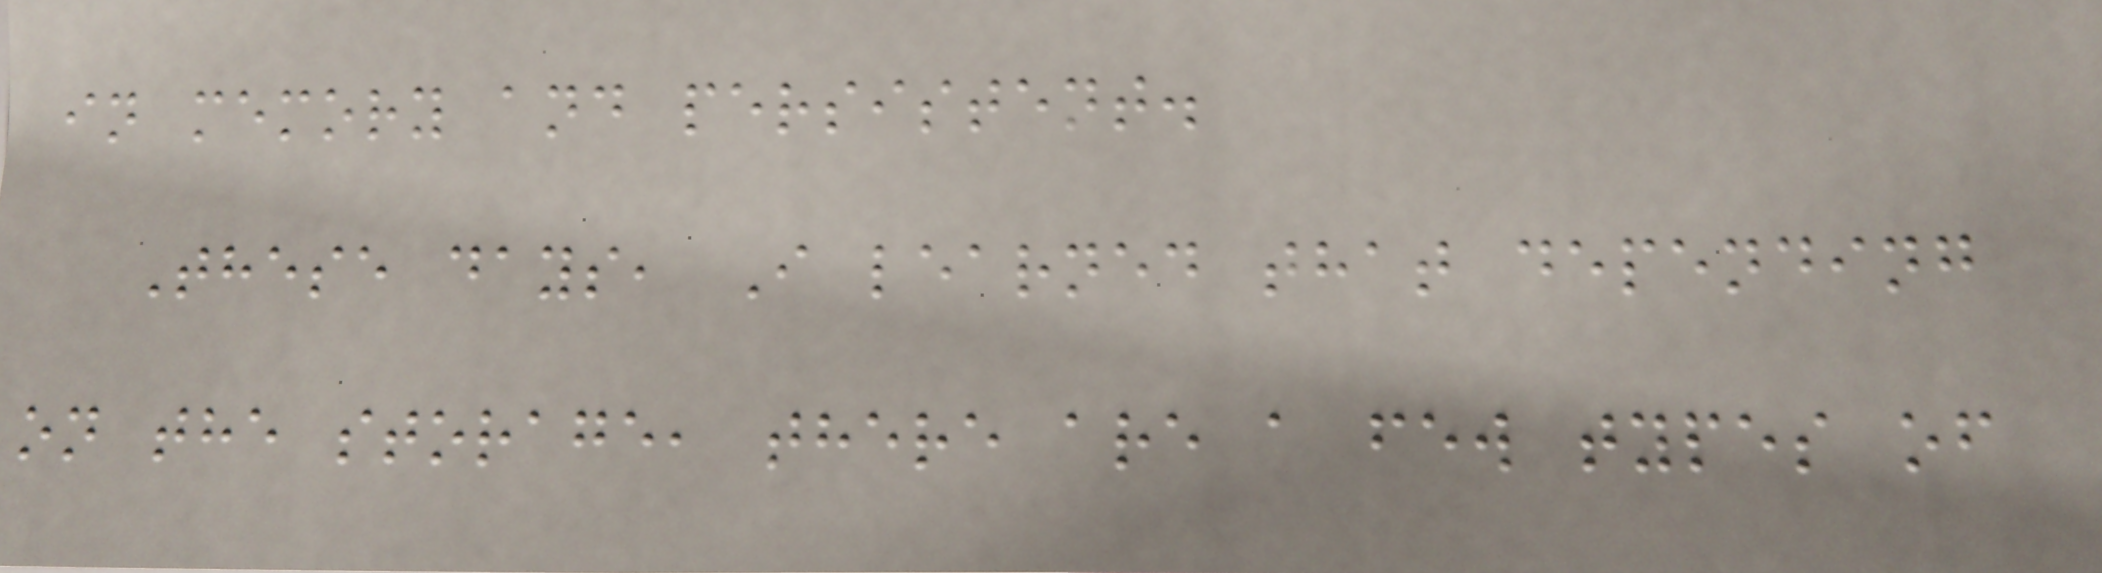in memory and persistent.
These days, I learned that depending
on the storage, there are a few types of
